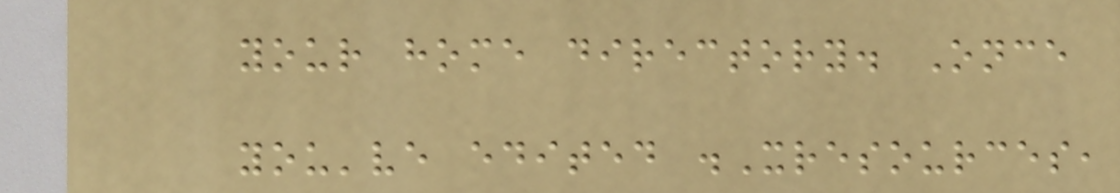your home directory. Once
you've edited .Xresources,
